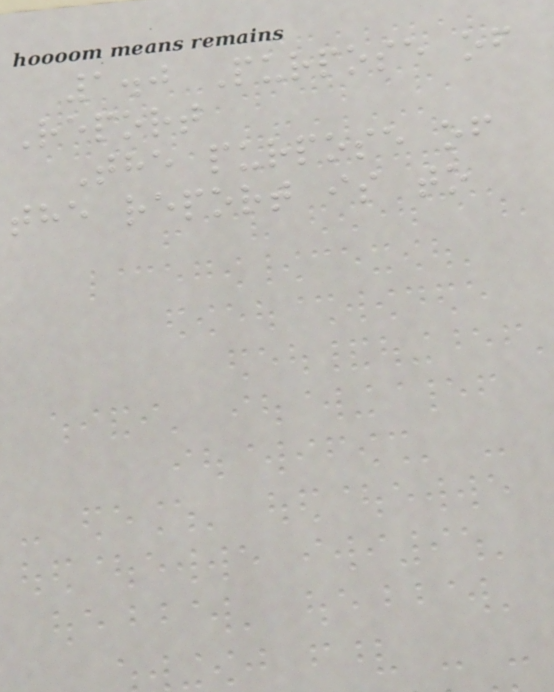1.0 Purpose of
Report
The purpose of
the report is to
